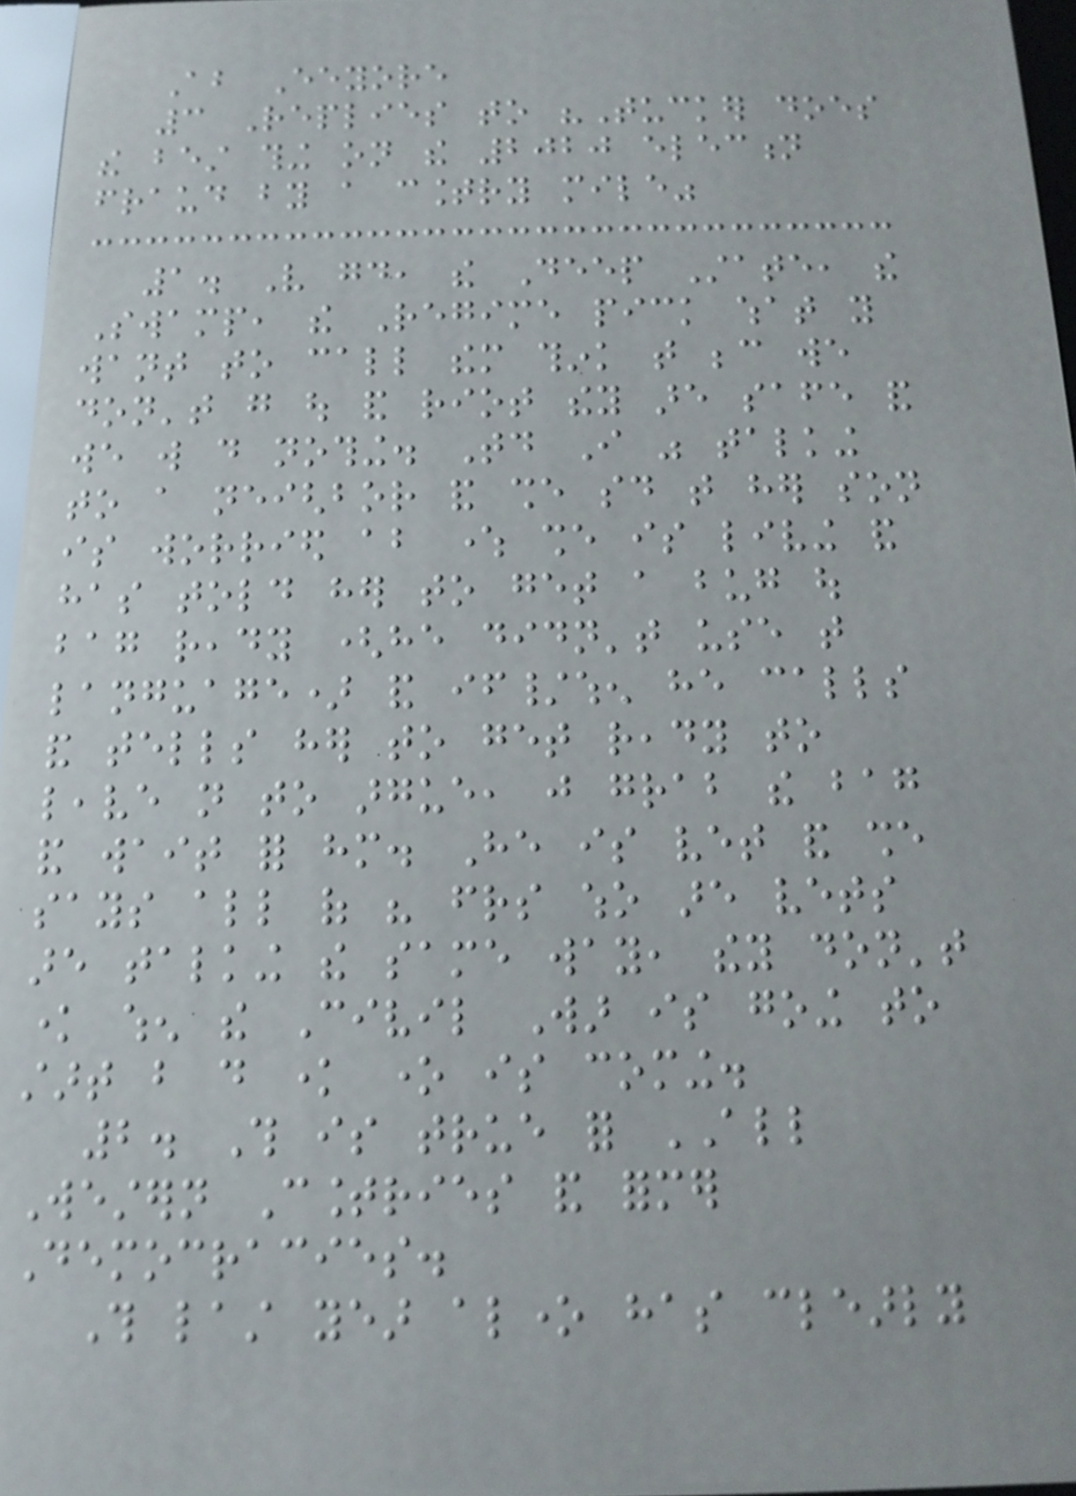About Eeyore
3 Replies to "Tucker does
the best thing on the 2020 election
fraud by a country mile"
1. Very good, the Deep State, the
Swamp, the Regime pick what you
want to call them think that because we
don't go out and riot they are safe and
we will do nothing. Today I was talking
to a neighbor and she said that her son
is worried about where she is living and
has told her to get a bug out
bag ready (he didn't use that
language) and if/when he calls
and tells her to get ready to
leave not to argue, just grab the bag
and wait for him. He is vet and she
says all of his friends who are vets
are talking the same way, they don't
know when the Civil War is going to
start but do know one is coming.
2. This is true for ALL
Western Countries and former
Democracies.
This last year alone has clearly
